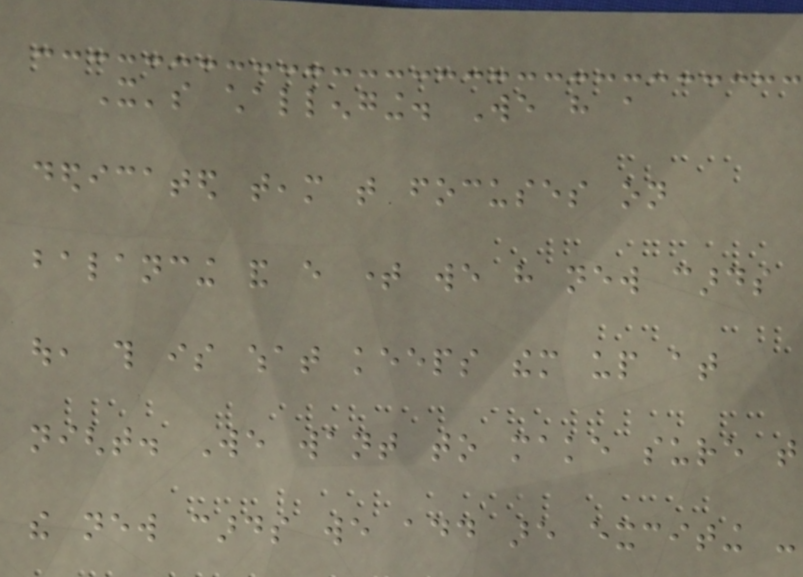It's challenging. We have a
dedicated team that focuses on
balancing and every time we have new cards
out, this is what keeps them up at
night. We want to make sure that
the new cards we add are exciting -
